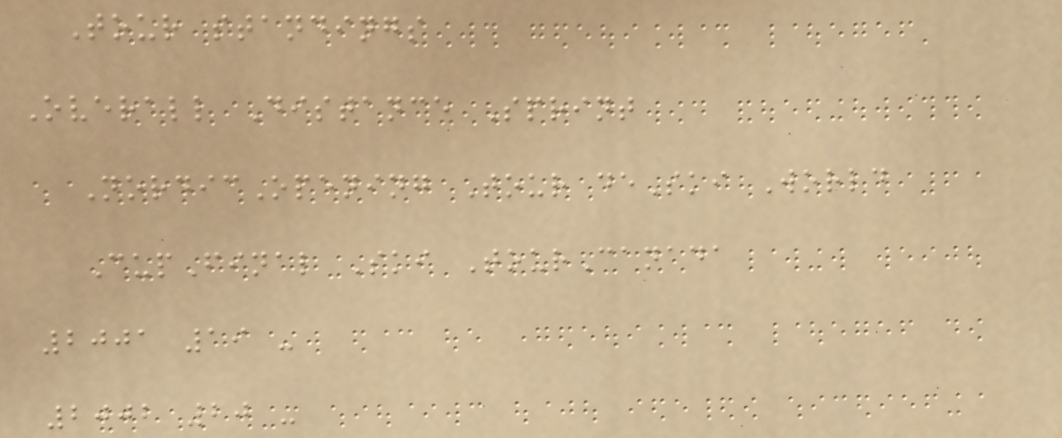Tour standings
Overall Distance Sprint
NordicOpening Tour deSki World
CupFinal Ski TourCanada
2001 19 -
2002 20 -
